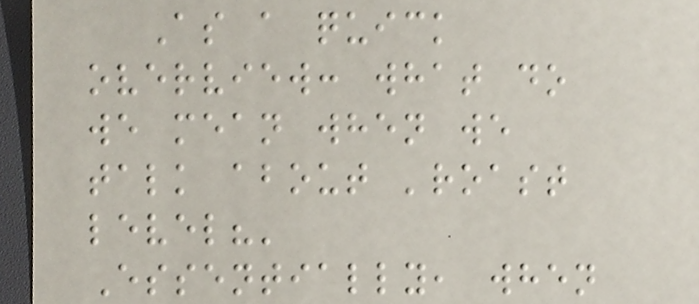As a quick
overview: what do
we mean when we
talk about 'roast
level?'
Essentially, when
